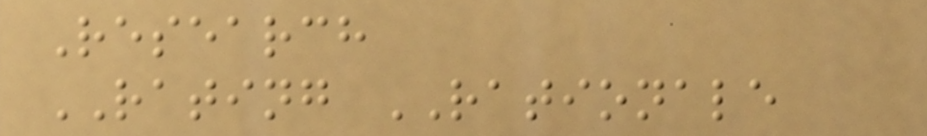Research
RATING RATIONALE
